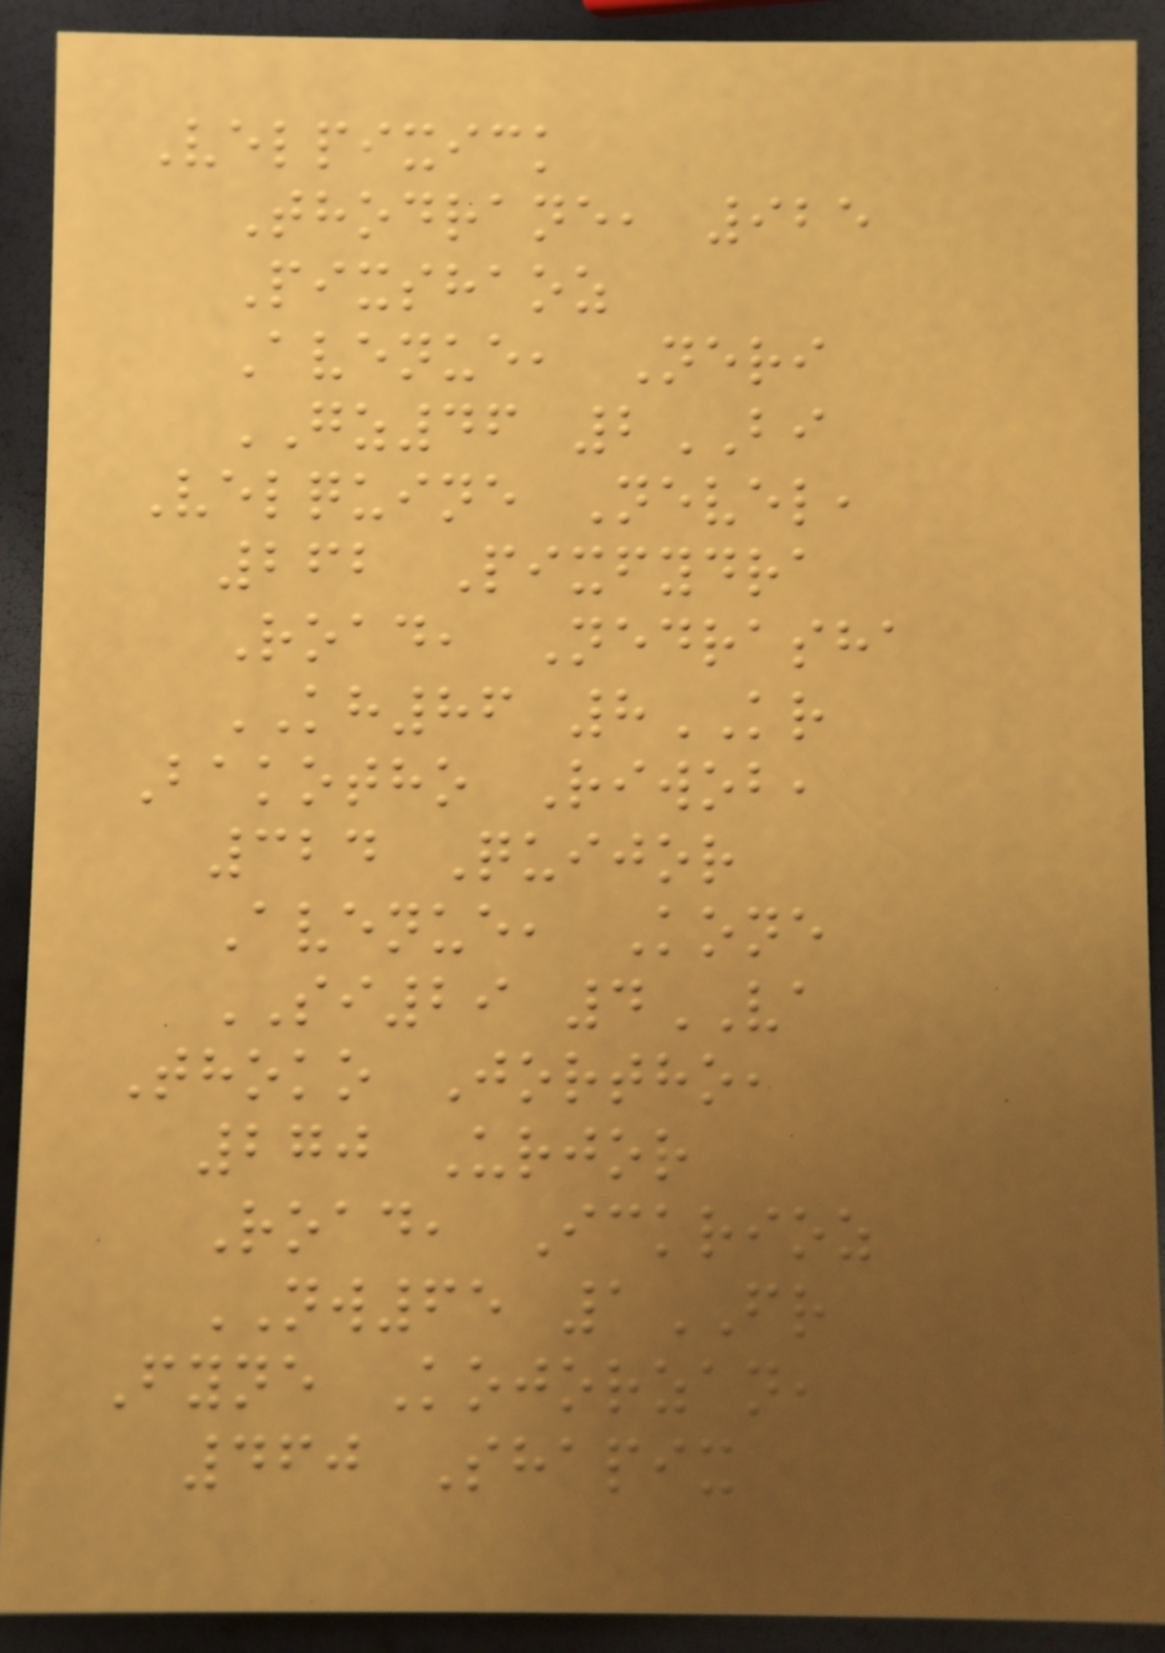Velpixick
Thodrane, 925
Pixshaoz
Avenue, Neri
GZ46 2BI
Velquine Nevel,
262 Pixfydra
Road, Nedrasha
KH86 8KR
Bakotho Riwob,
324 Quijor
Avenue, Kone
SI29 4VA
Thoko Jortho,
270 Urjor
Road, Ickrioz
NW65 1FR
Fyne Kojorzan,
460 Shapix
